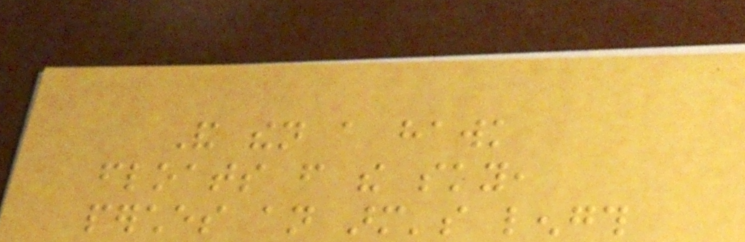And then a hawk
floats from the sky,
perches an arm's length
